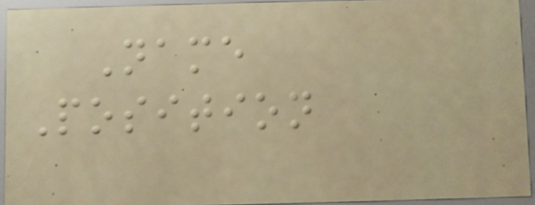Name
Position
